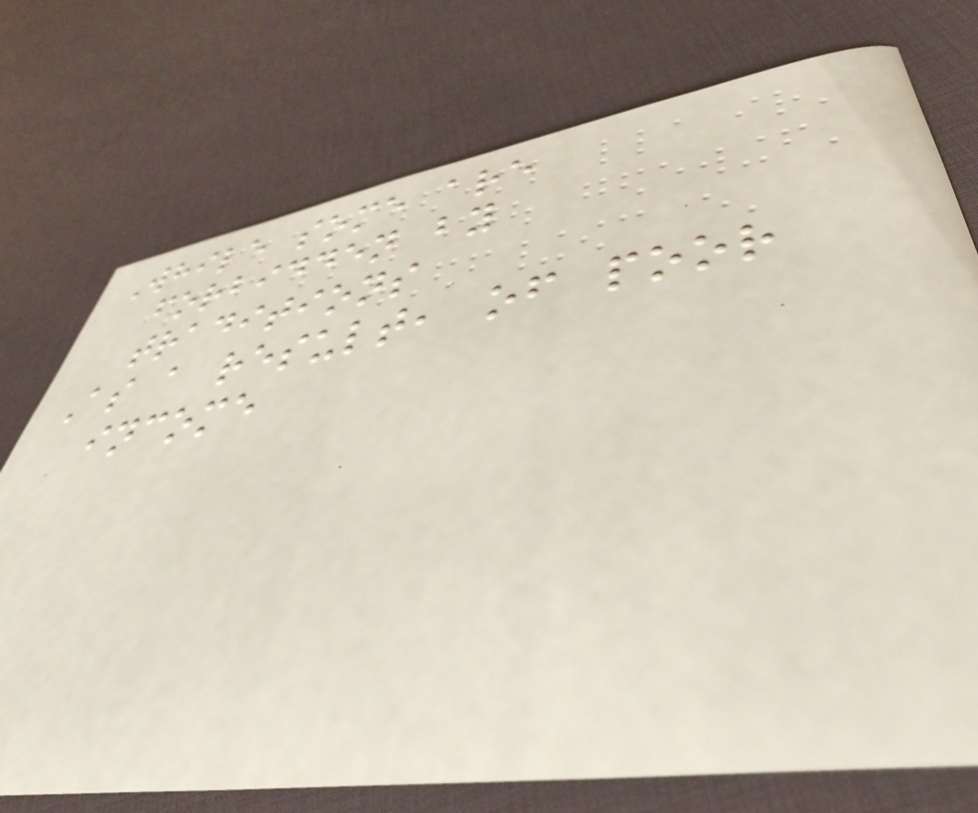While some are
forbidden by
traditions
As a result, of poor
income
